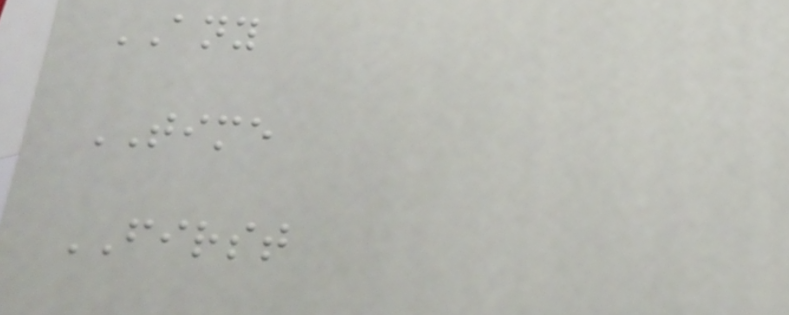ANY
TIME
FIRST
